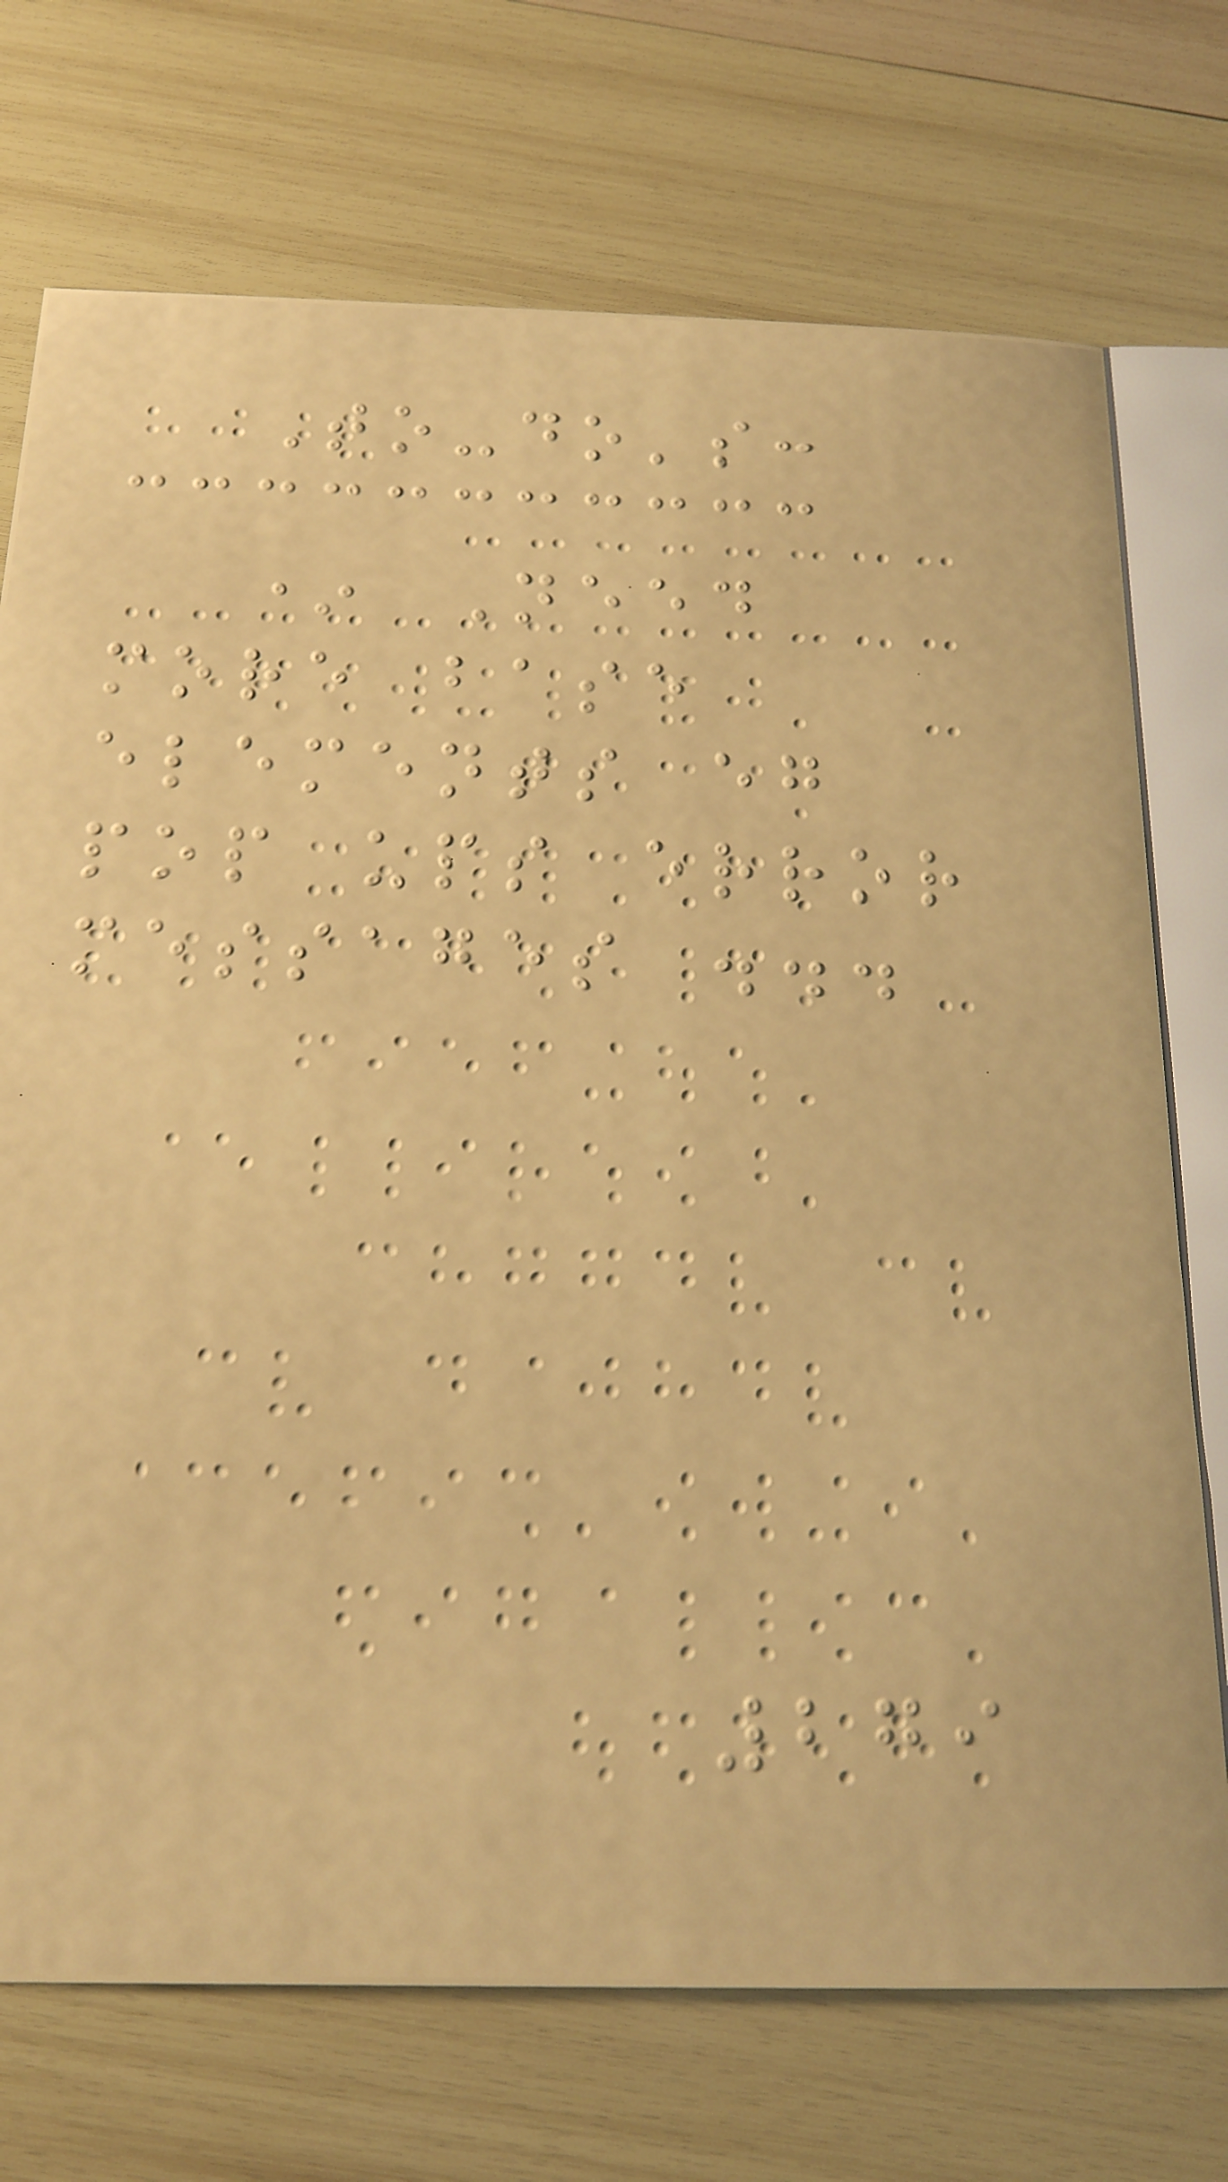To-do's:
* Need
more base
elements eg
pop ups error
messages ...
279
